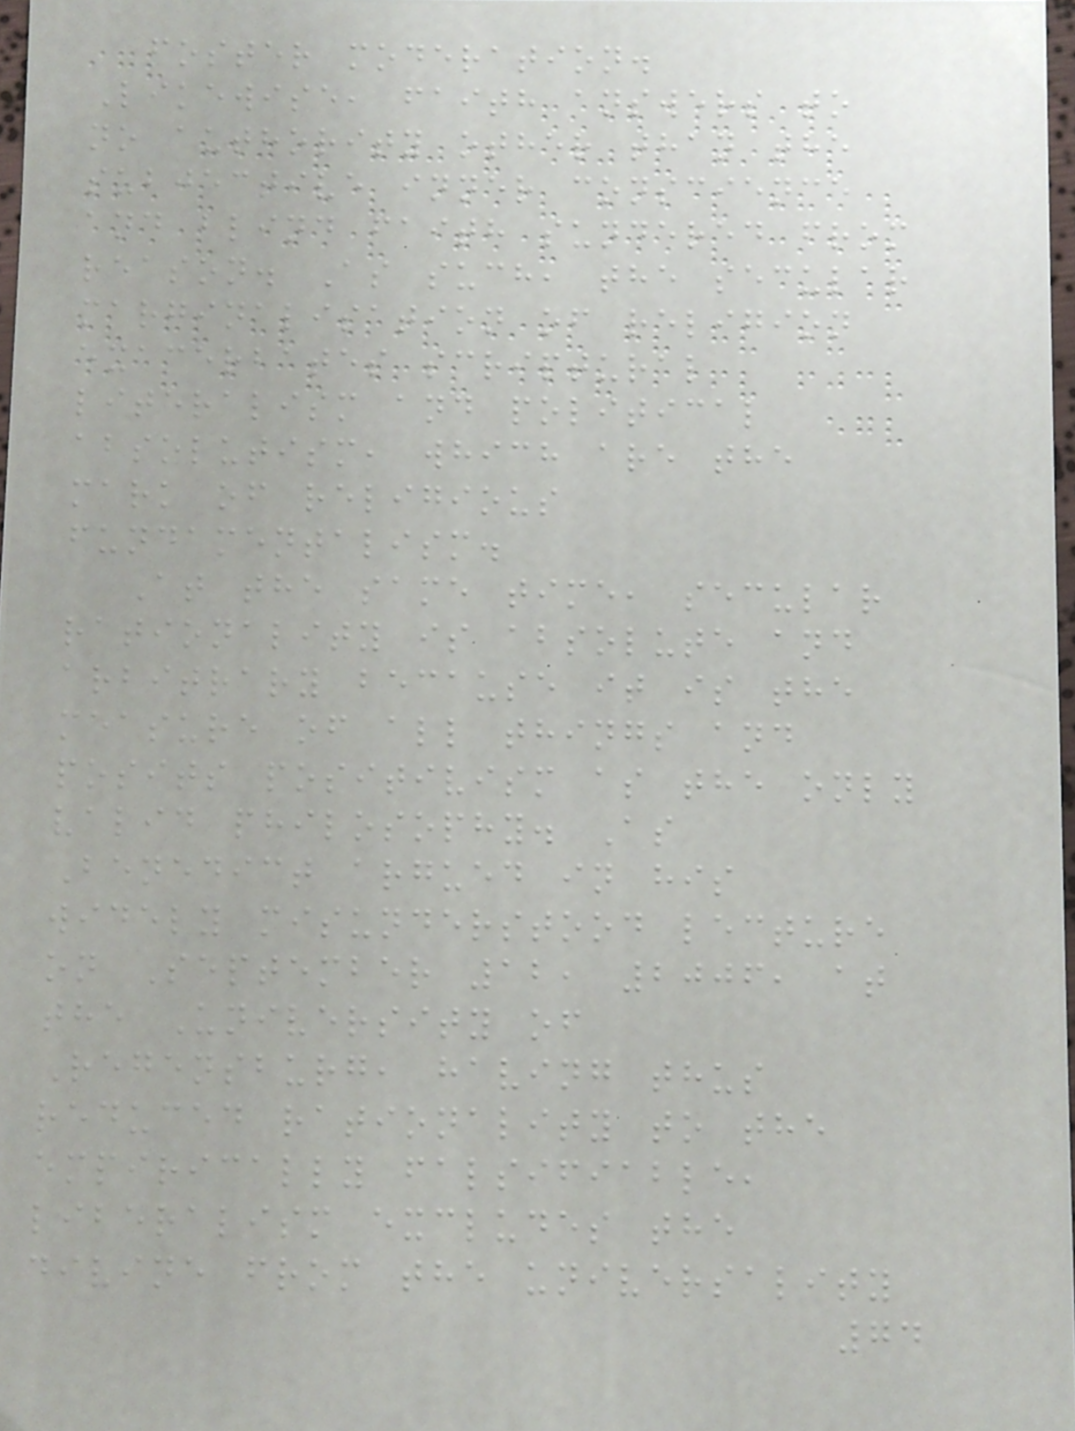foster moderation.
Likewise, faith answers to
no authority other than the
subjective inner conscience
and blind faith sundered from
reason. As such, the secular
marginalisation of religion
exacerbates scriptural
literalism and political
absolutism, which are the
mark of religious
fundamentalism.
At the same time, secular
rationality is absolute and
arbitrary because it is the
measure of all things and
posits positivism as the only
valid philosophy. As
Benedict argued in his
widely misunderstood lecture
on September 12, 2006, at
the University of
Regensburg, having thus
reduced rationality to the
empirically falsifiable,
liberalism excludes the
divine from the universality
74
